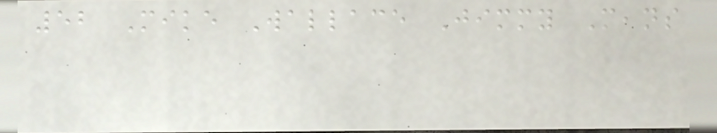52 Mike Wallace Jimmy Means
